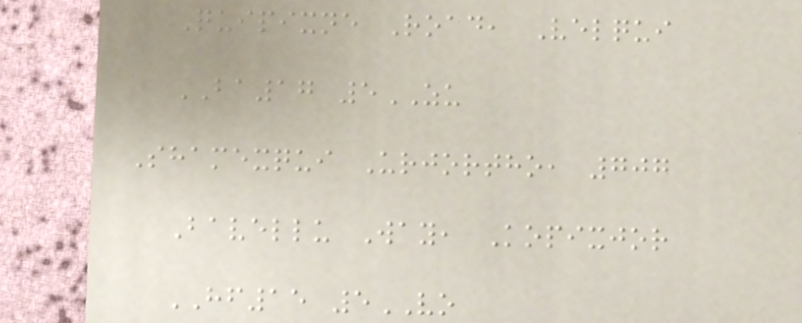Quipixne Road, Velqui
BA17 5ZU
Shamexqui Urjortho, 707
Bavellu Way, Kopixjor
HF15 5VO
